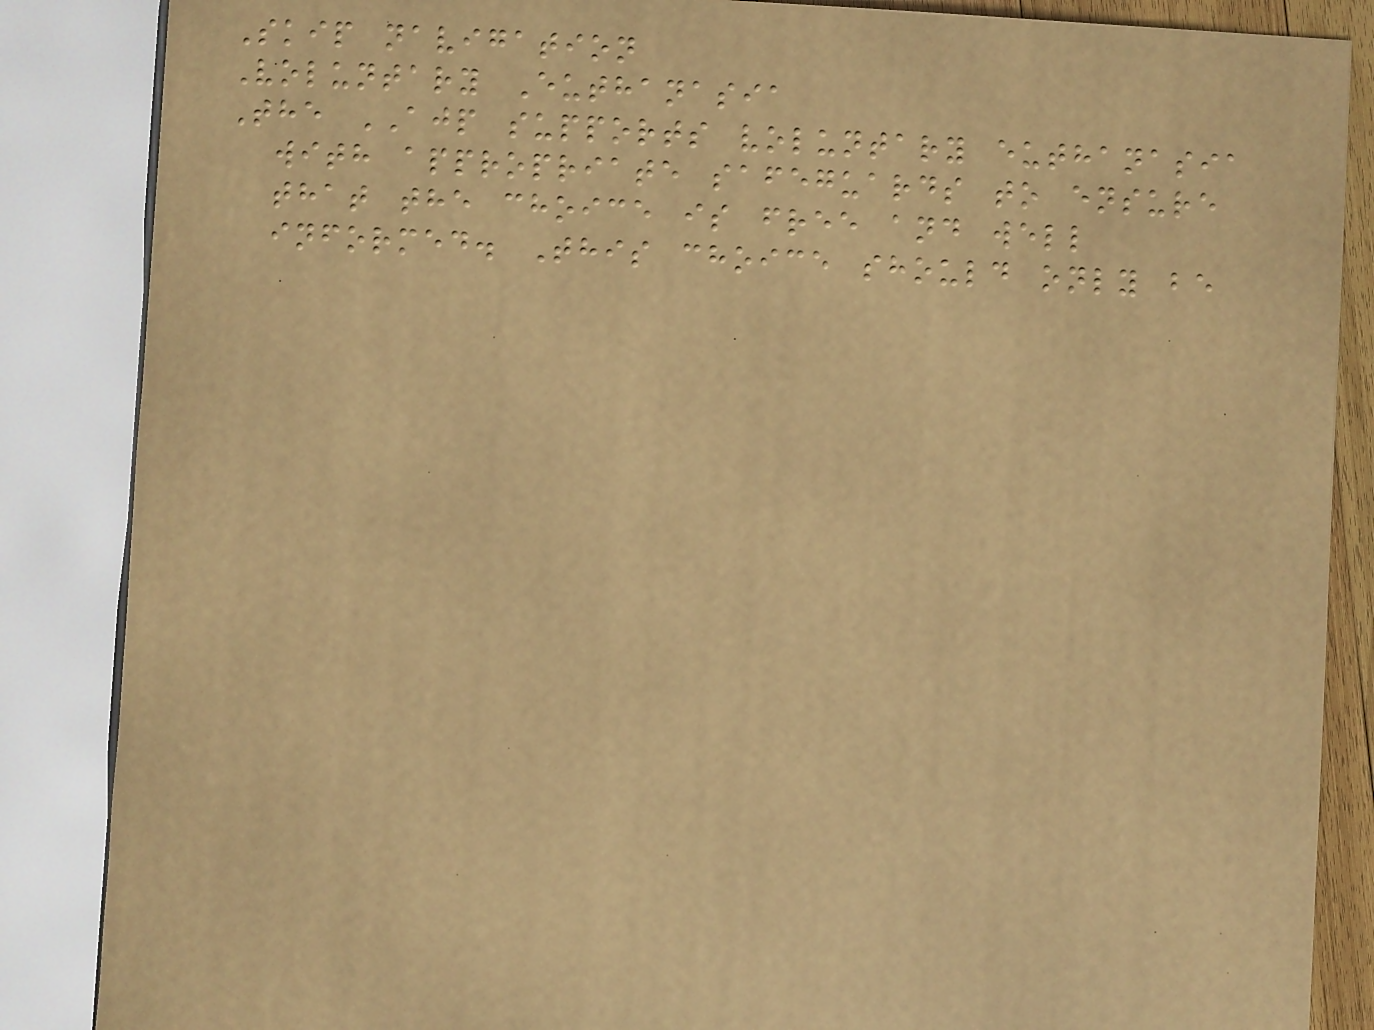Skip navigation
Voluntary Euthanasia
The AJP supports voluntary euthanasia
with appropriate safeguards to ensure
that the choice is free and well
informed. This choice should only be
